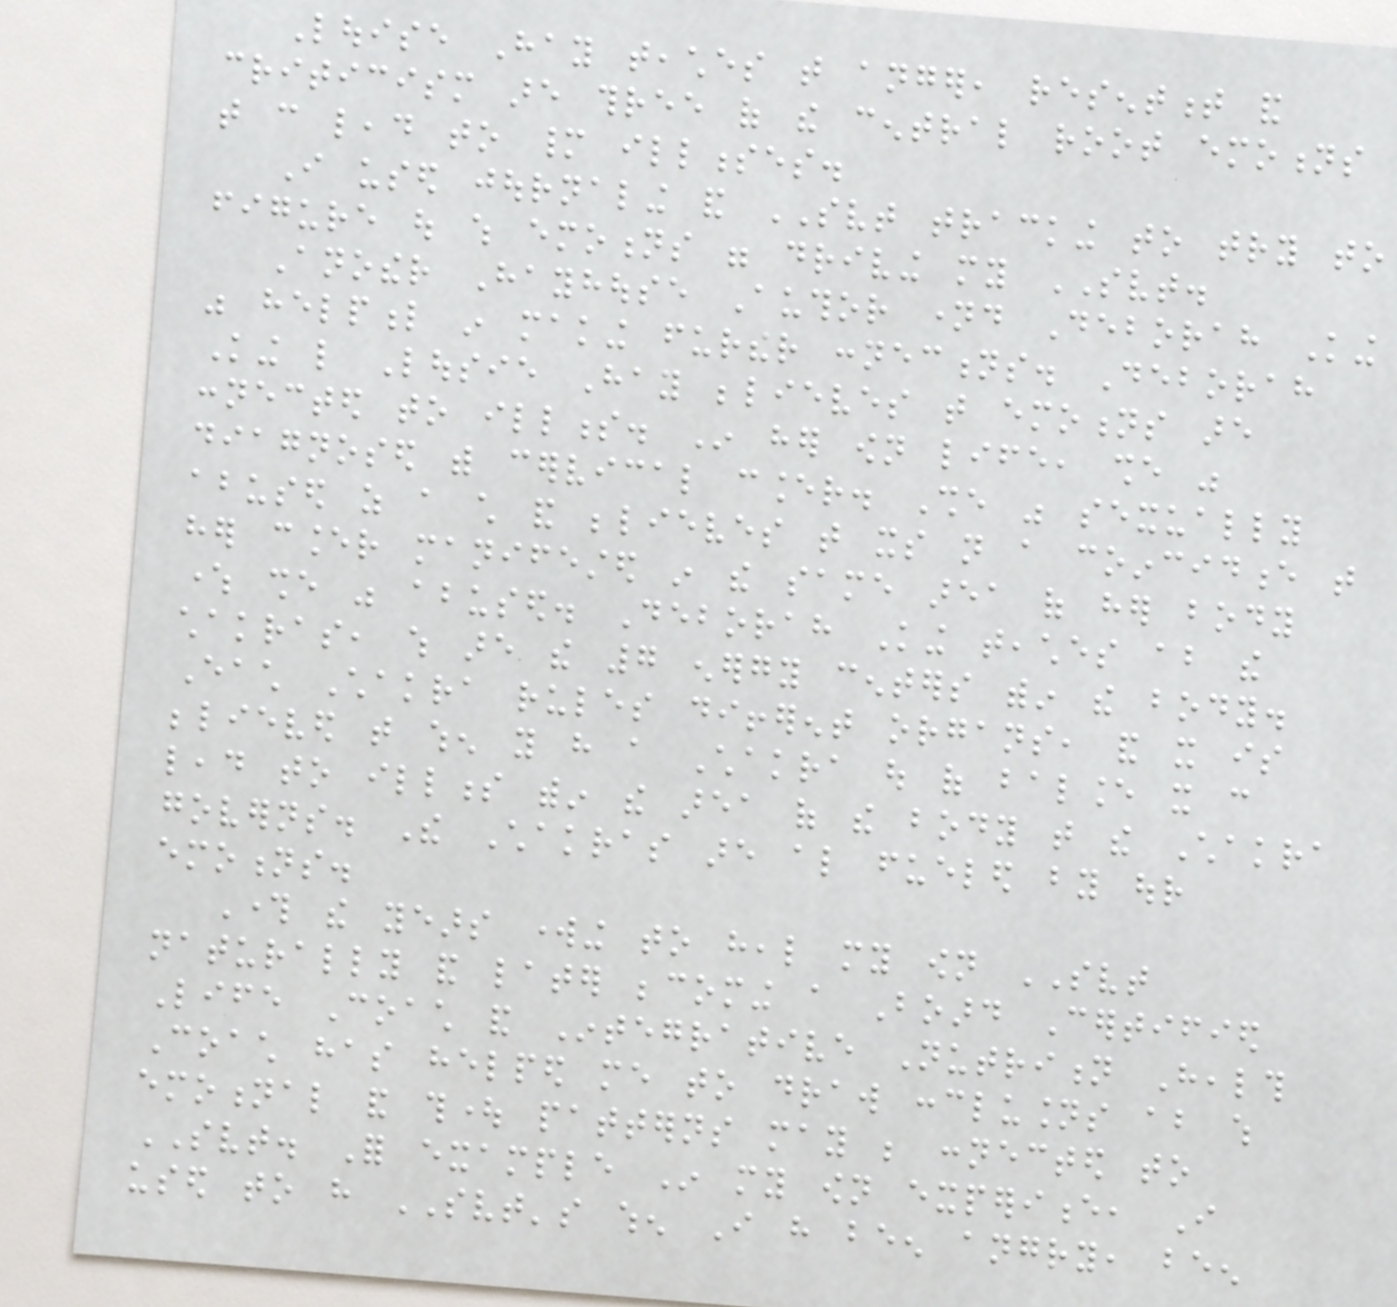Louise Hay teaches that anger, resentment and
criticism are three of the central root emotions
that can lead to many illnesses.
I used journaling and SVT tracking to try to
figure out which emotions were driving my SVT.
Another Hayhouse Author named Deborah King
was helpful in making further connections. Deborah
King like Lousie Hay believes that emotions are
connected to illness. In her own life, she was
diagnosed with cervical cancer. She was sexually
abused as a child and believes that its not a coincidence that
her cancer manifested in the same area of her body
where she was abused. Deborah King teaches about the
chakras, which are the 7 energy centers within the body.
Each Chakra rules different organs, and it is
believed that when you have a Chakra out of balance it can
lead to illness within the area of the body that the Chakra
governs. The Chakras are also fueled by our
emotions.
Through the years working to heal my own SVT
naturally and later becoming a Board Certified
Life Coach and Integrative Nutrition Health
Coach has helped me to draw conclusions about which
emotional and thought patterns may be connected to
SVT. For example In my own experience, I
used to have SVT's when I have been angry, been
